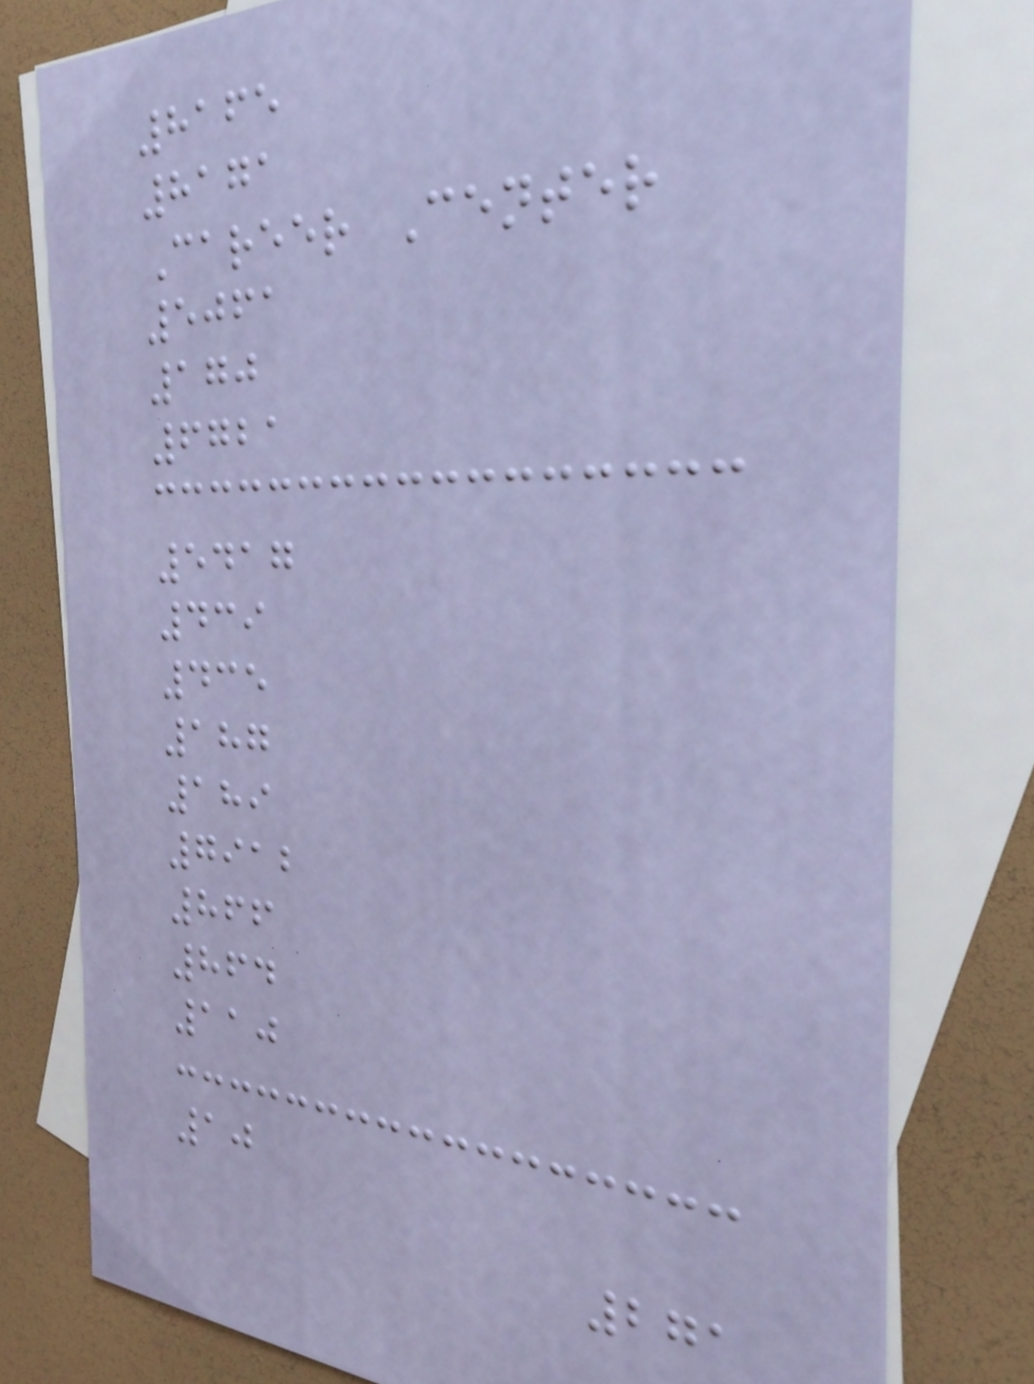8165
8171
Career Center
5061
170
6721
5417
439
435
187
189
7912
866
864
110
10
271
